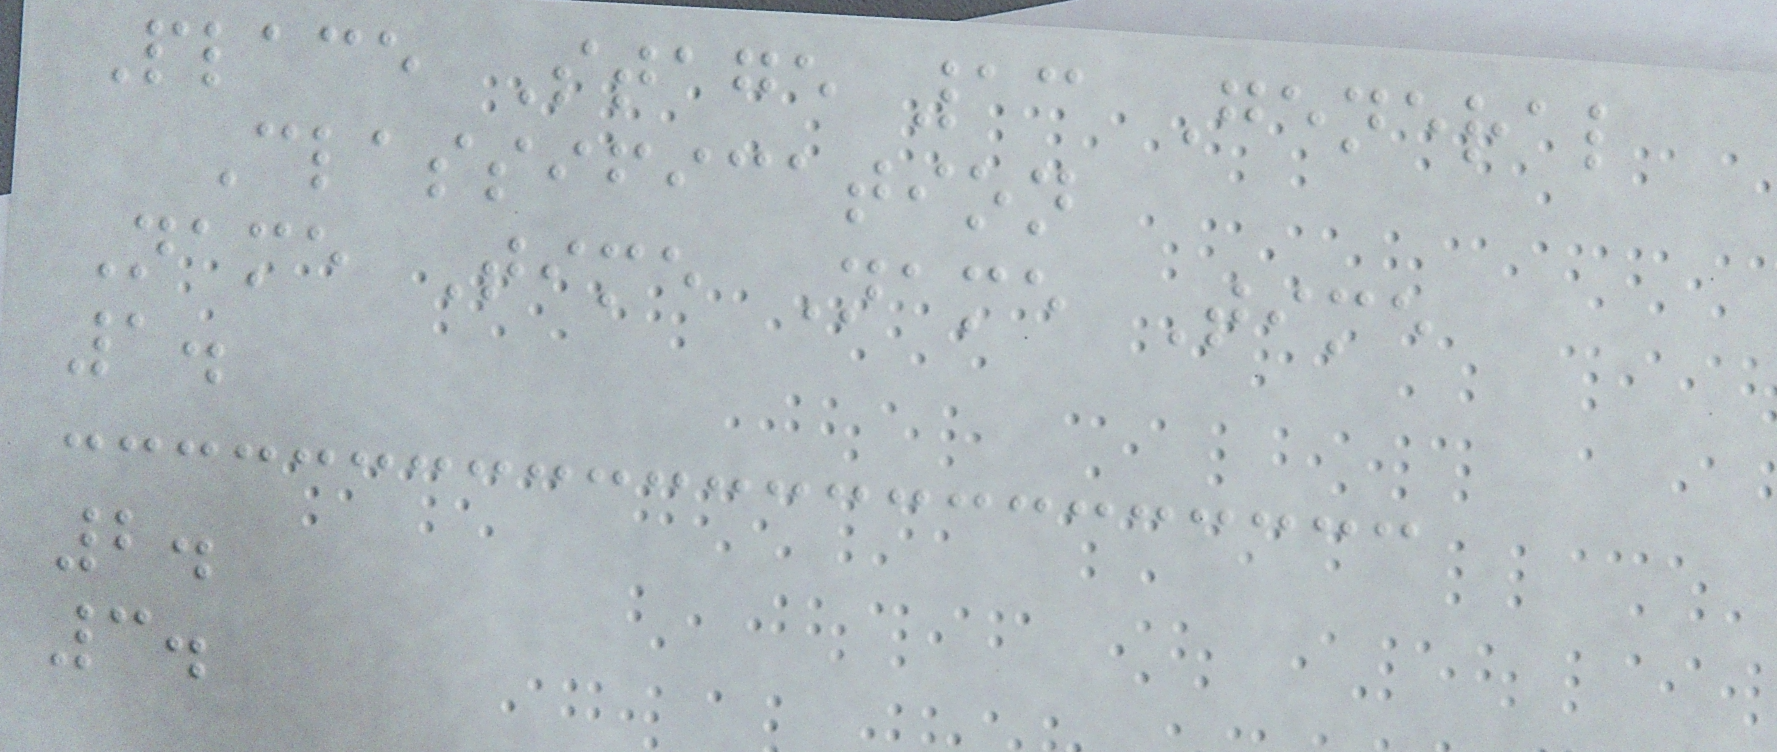Place Stage 13 General
Classification
Name Time Name Time
1.
2.
3.
